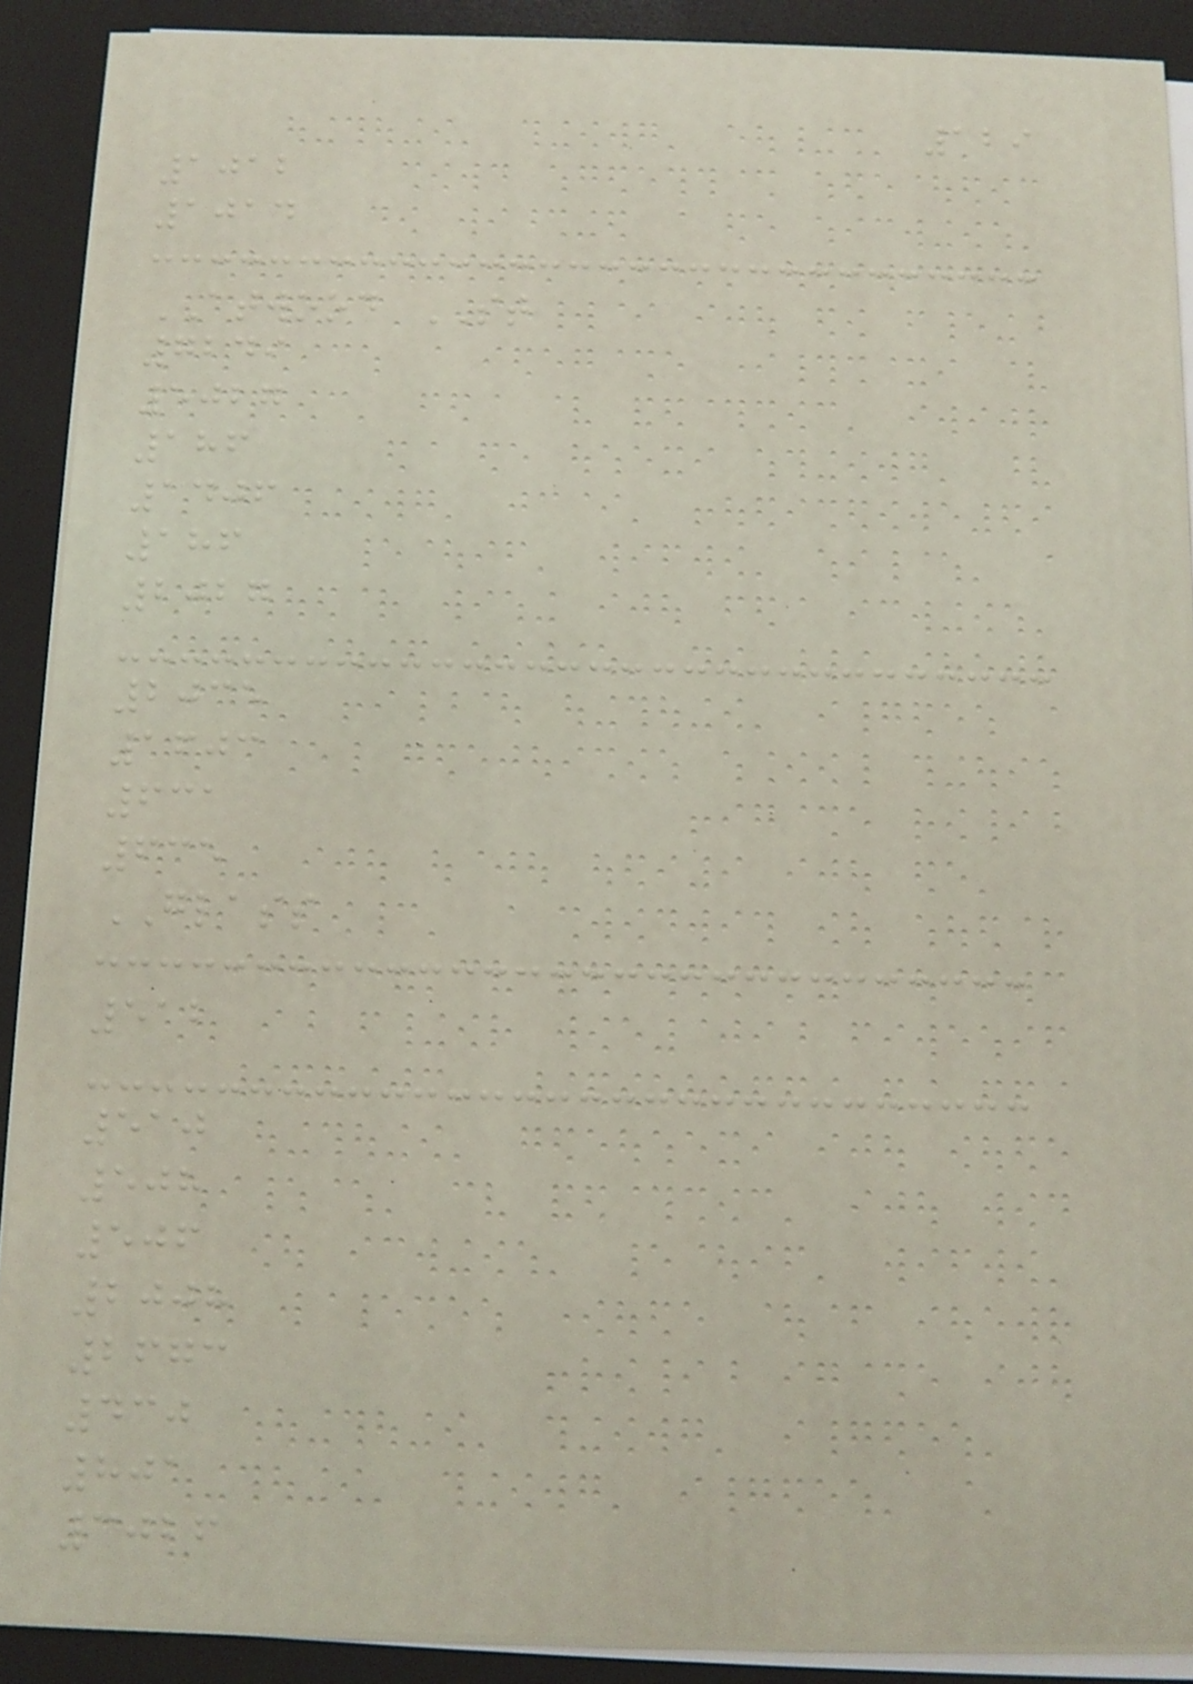129
1012
1014
ATWOOD ST
7249
5027
186
1406
186
2027
2035
1603
631
635
GLASS
512
510
508
506
2008
2673
430
801
3026
